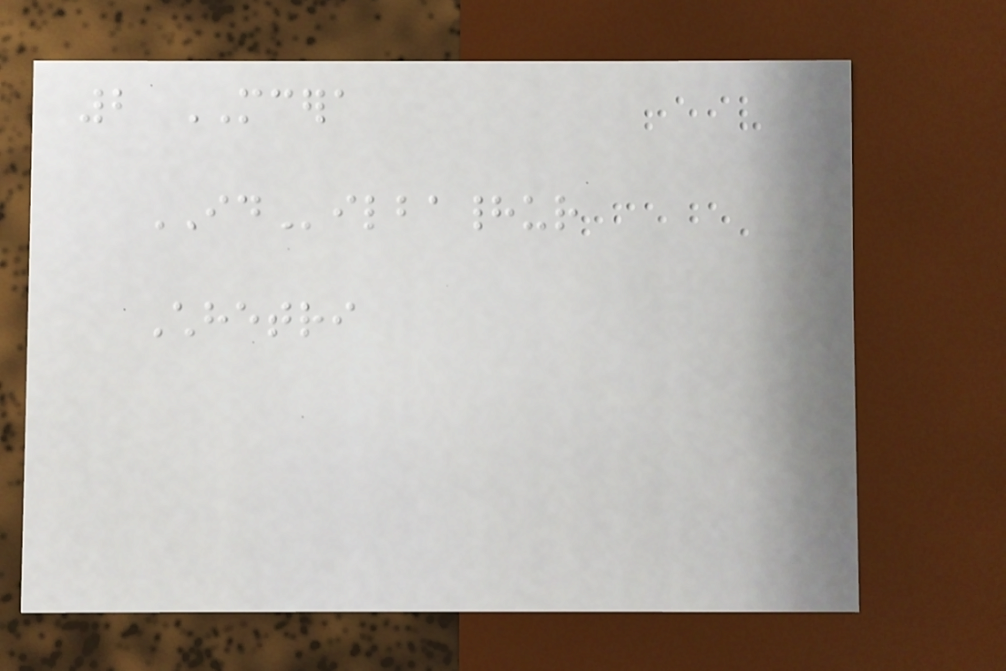2 MCERA
IDilbahadur
Chhetri
